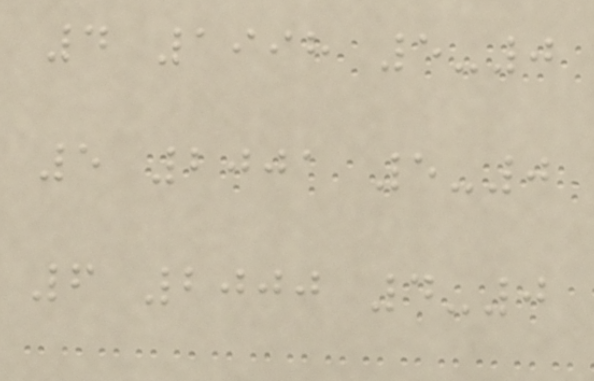4 1998 5-0
5 2001 5-0
6 2000 4-0
